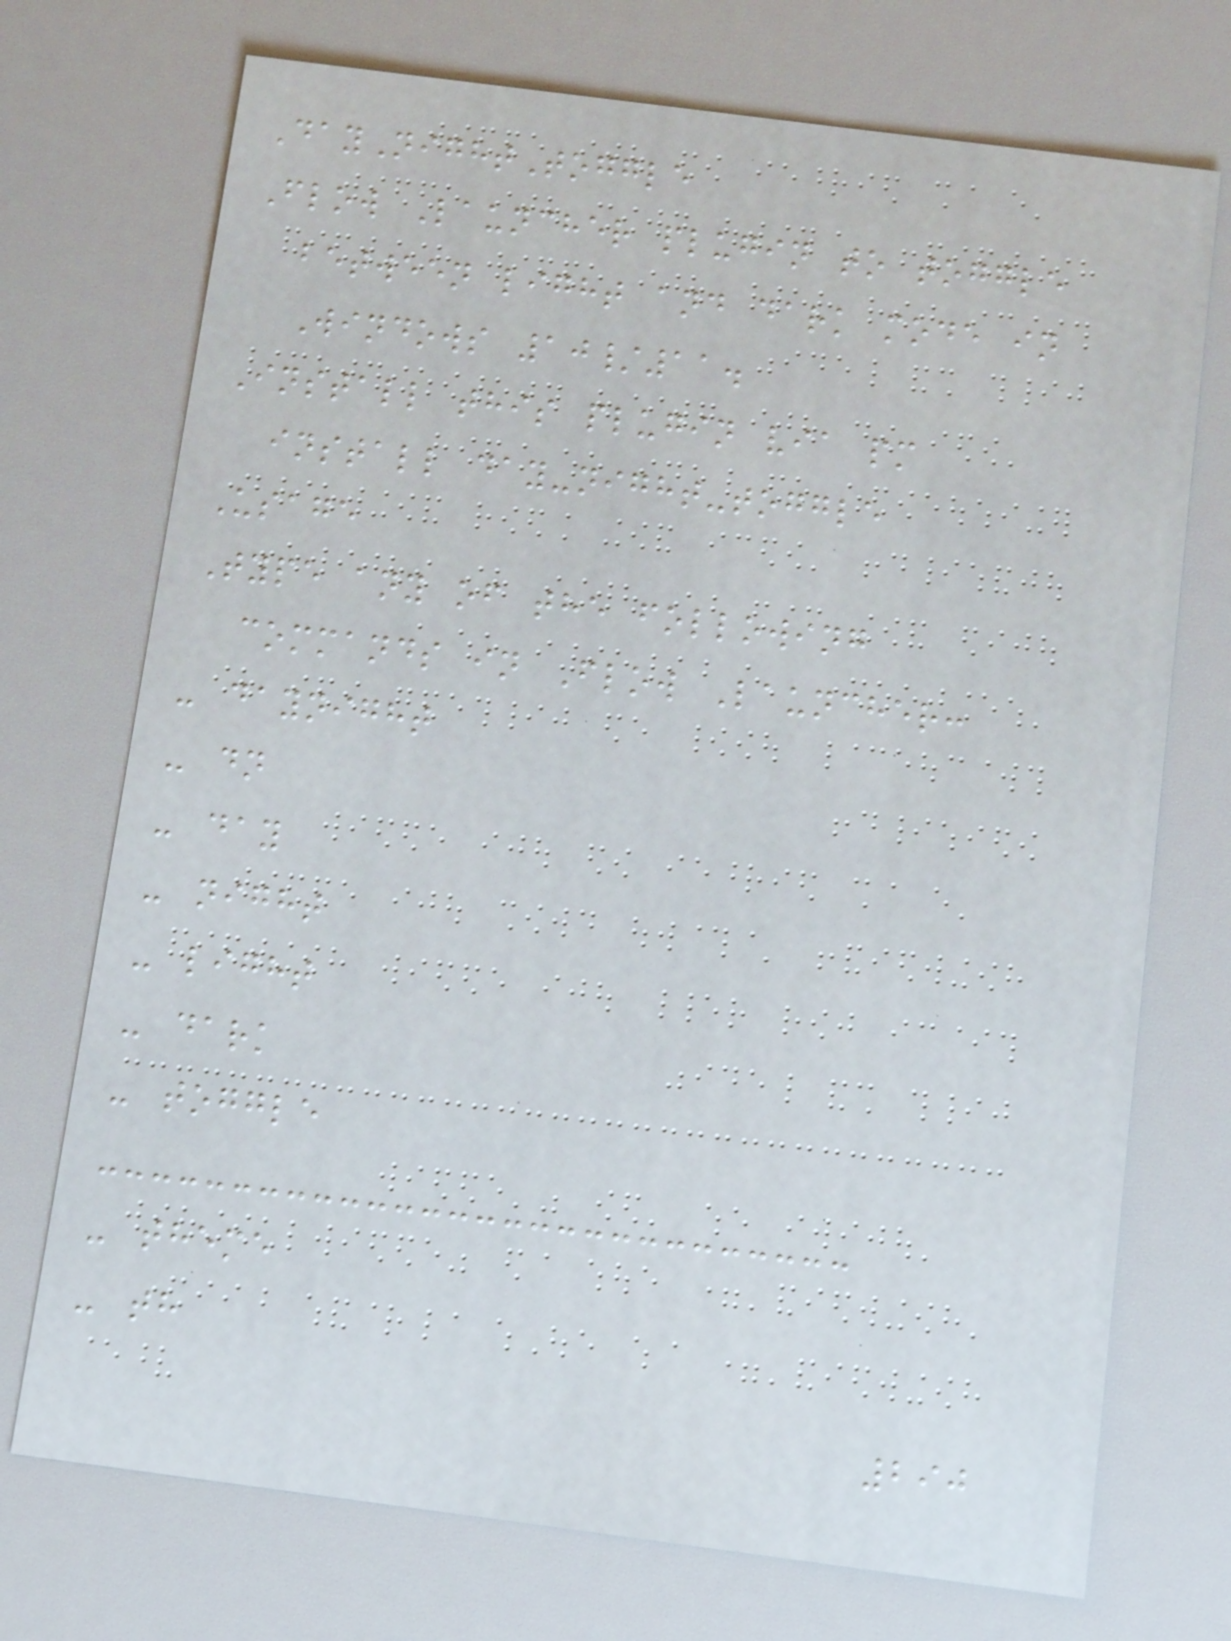DayNightToggle
Flow Launcher plugin to toggle
between light and dark mode in
Windows 10/11.
Install this plugin via pm
install day-night-toggle
Usage
Type any of the following
commands in Flow Launcher:
- daynight
- dn
- day
- night
- light
- dark
- toggle
- theme
- th
290
